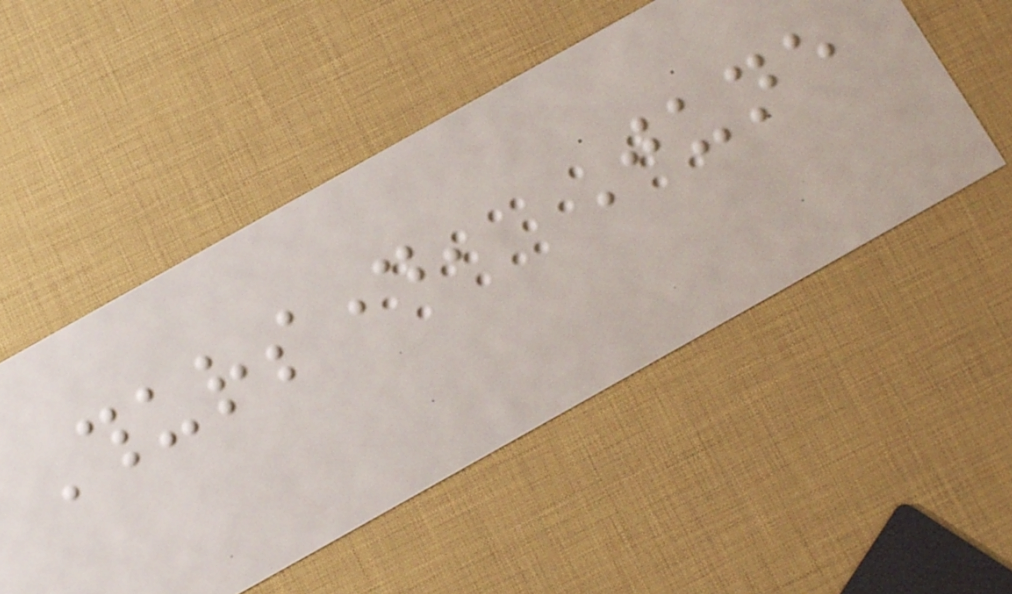Thursday, June
